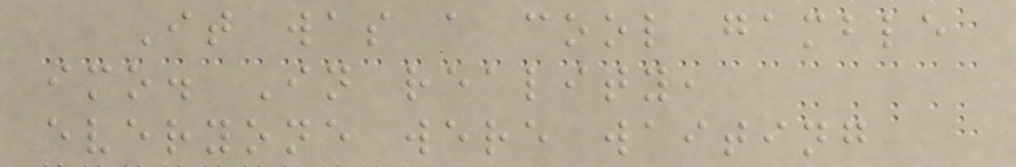It was a cool gamble
imo. In reality,
everyone were waiting
